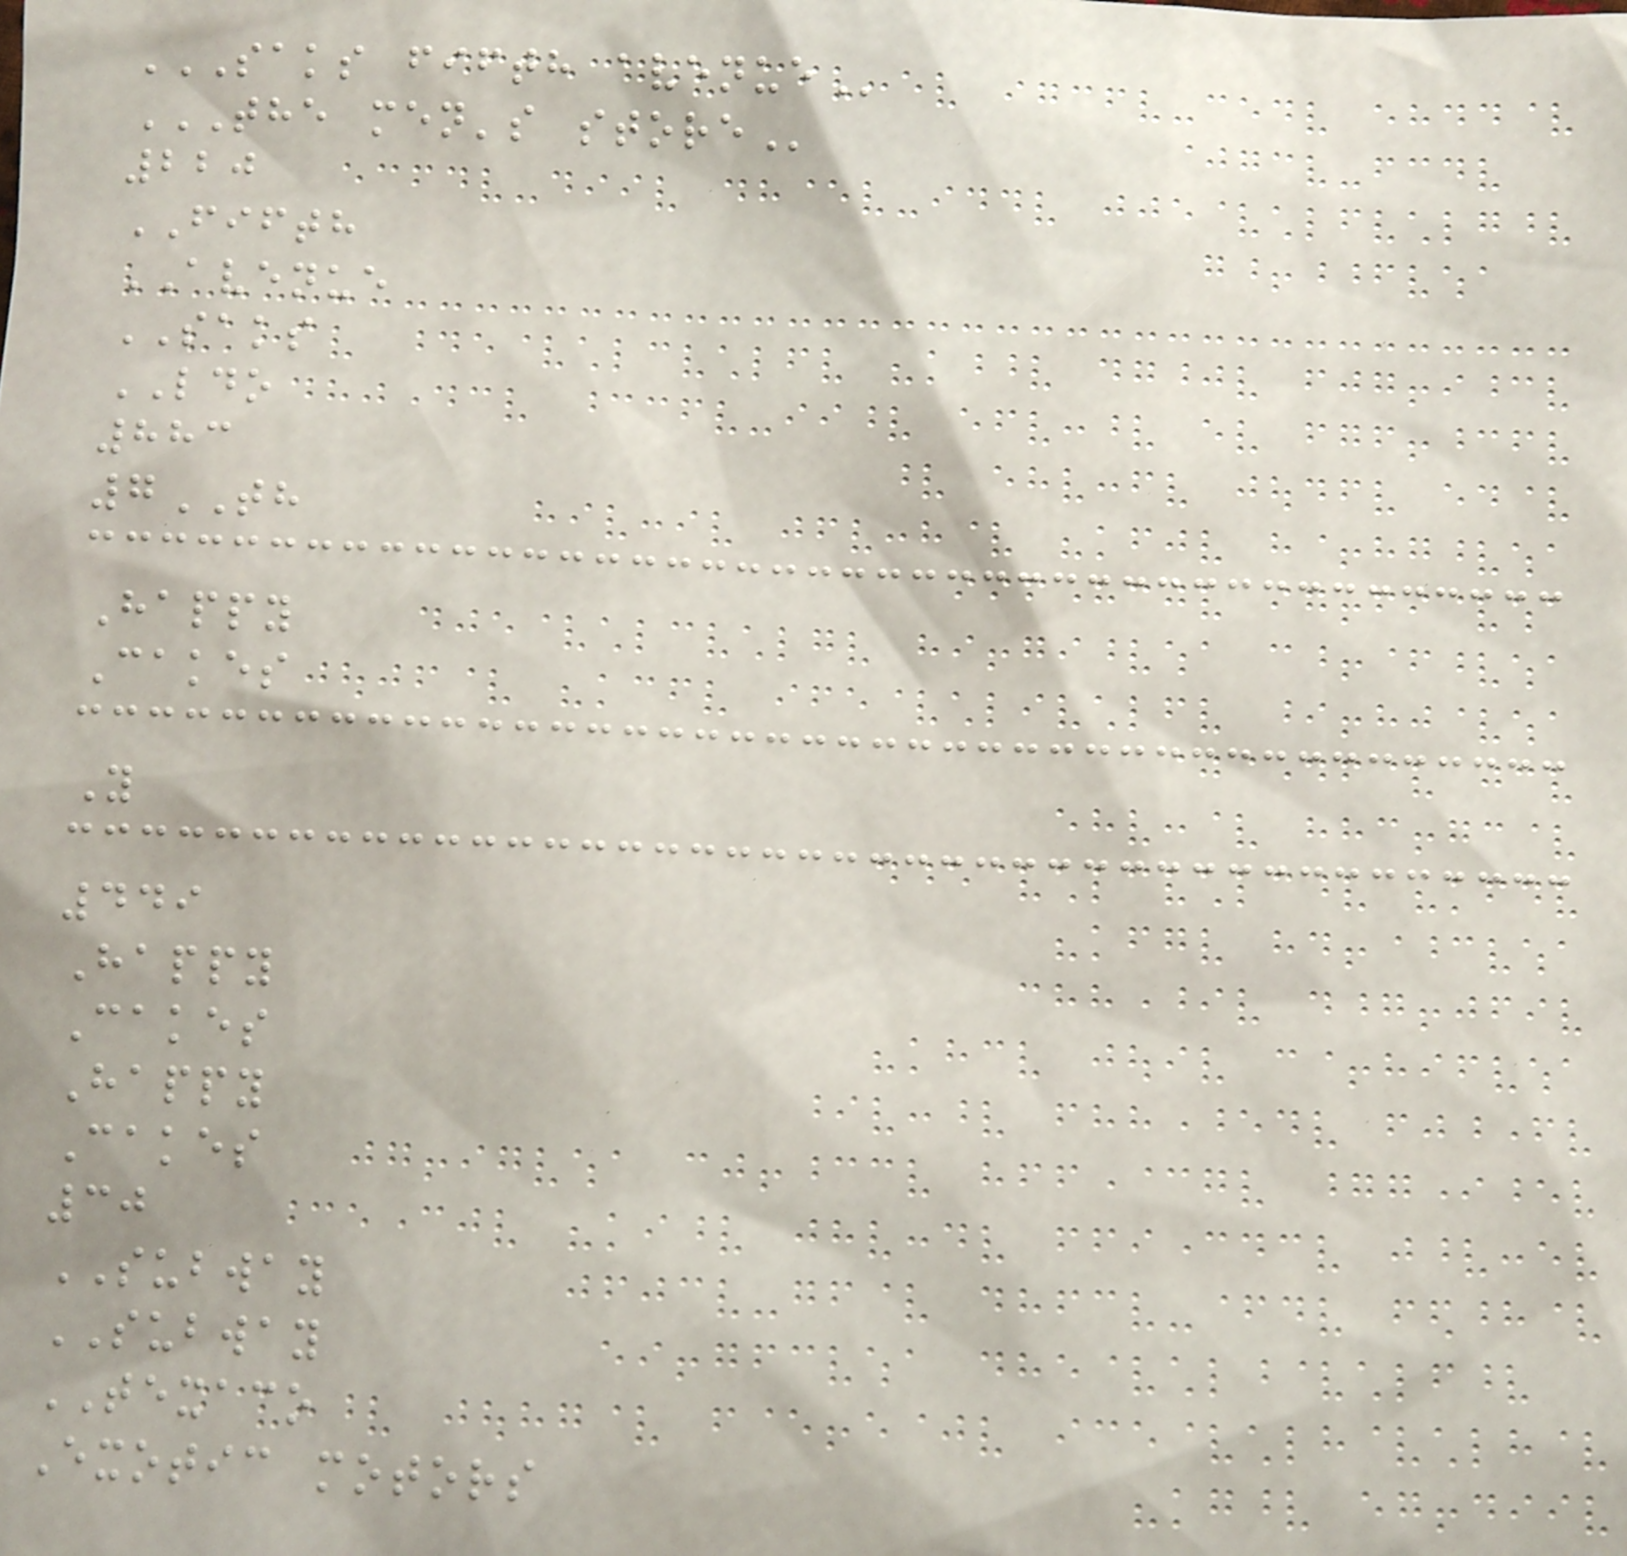SAKS FIFTH AVENUE
THE MEN'S STORE
220
FIFTH
AVENUE
SAKS
LDO
883
7TH
Happy
Cakes
Y
449
Happy
Cakes
Happy
Cakes
30
SUBWAY
SUBWAY
TEXACO
Exotic motors
